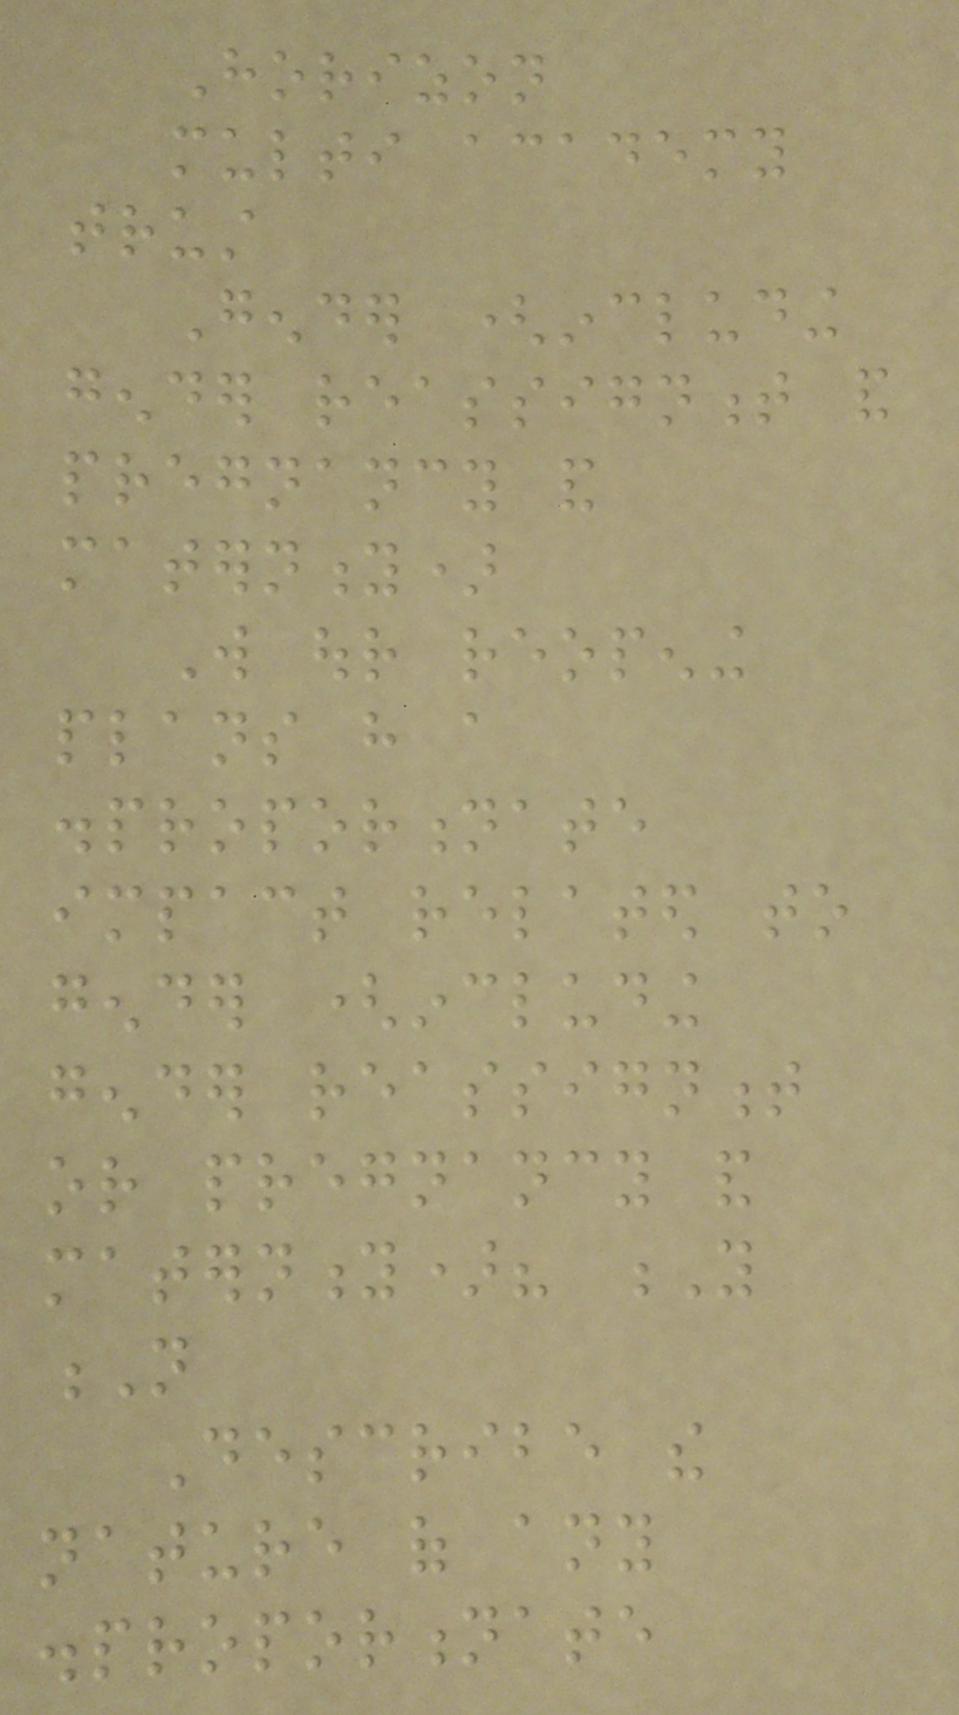Horizon
multi academy
trust
Gender (including
gender reassignment and
pregnancy and
maternity)
Will our reopening
plans have a
disproportionate
impact related to
gender (including
gender reassignment
or pregnancy and
maternity)? Y
N
Describe the
nature of any
disproportionate
